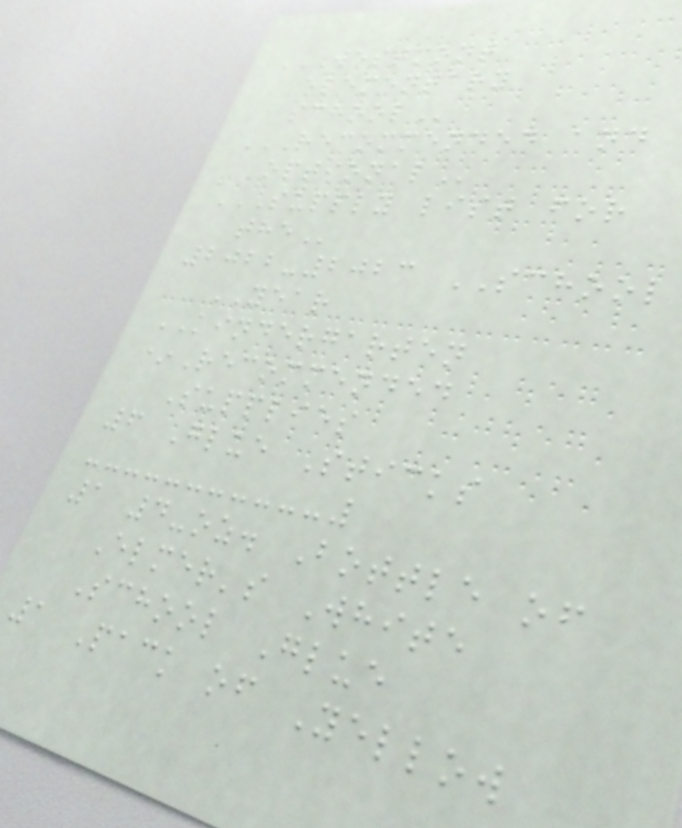WESTMONT
ELEMENTARY
SCHOOL
RECOMMENDED AND
OPTIONAL
SUPPLY LIST FOR
THE
2022-2023 SCHOOL
YEAR
KINDERGARTEN
*Recommended
Supplies
6 Glue Sticks
1 4-oz. Bottle of
Elmer's White
School Glue
1 Pack of Yellow
